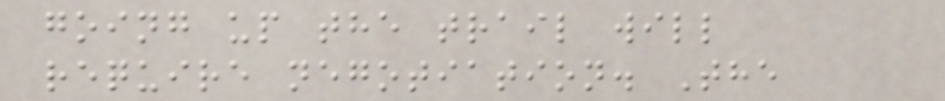going up the trail will
require negotiation. The
